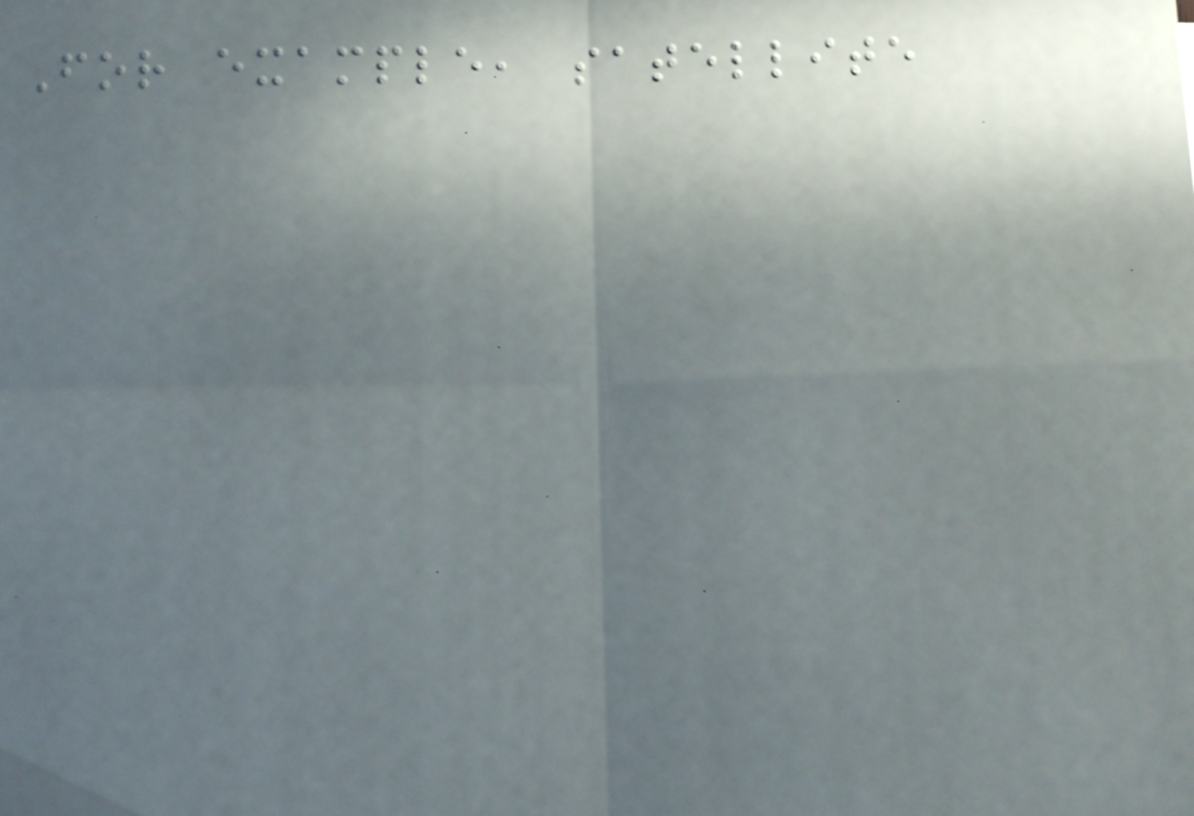For example, satellite
